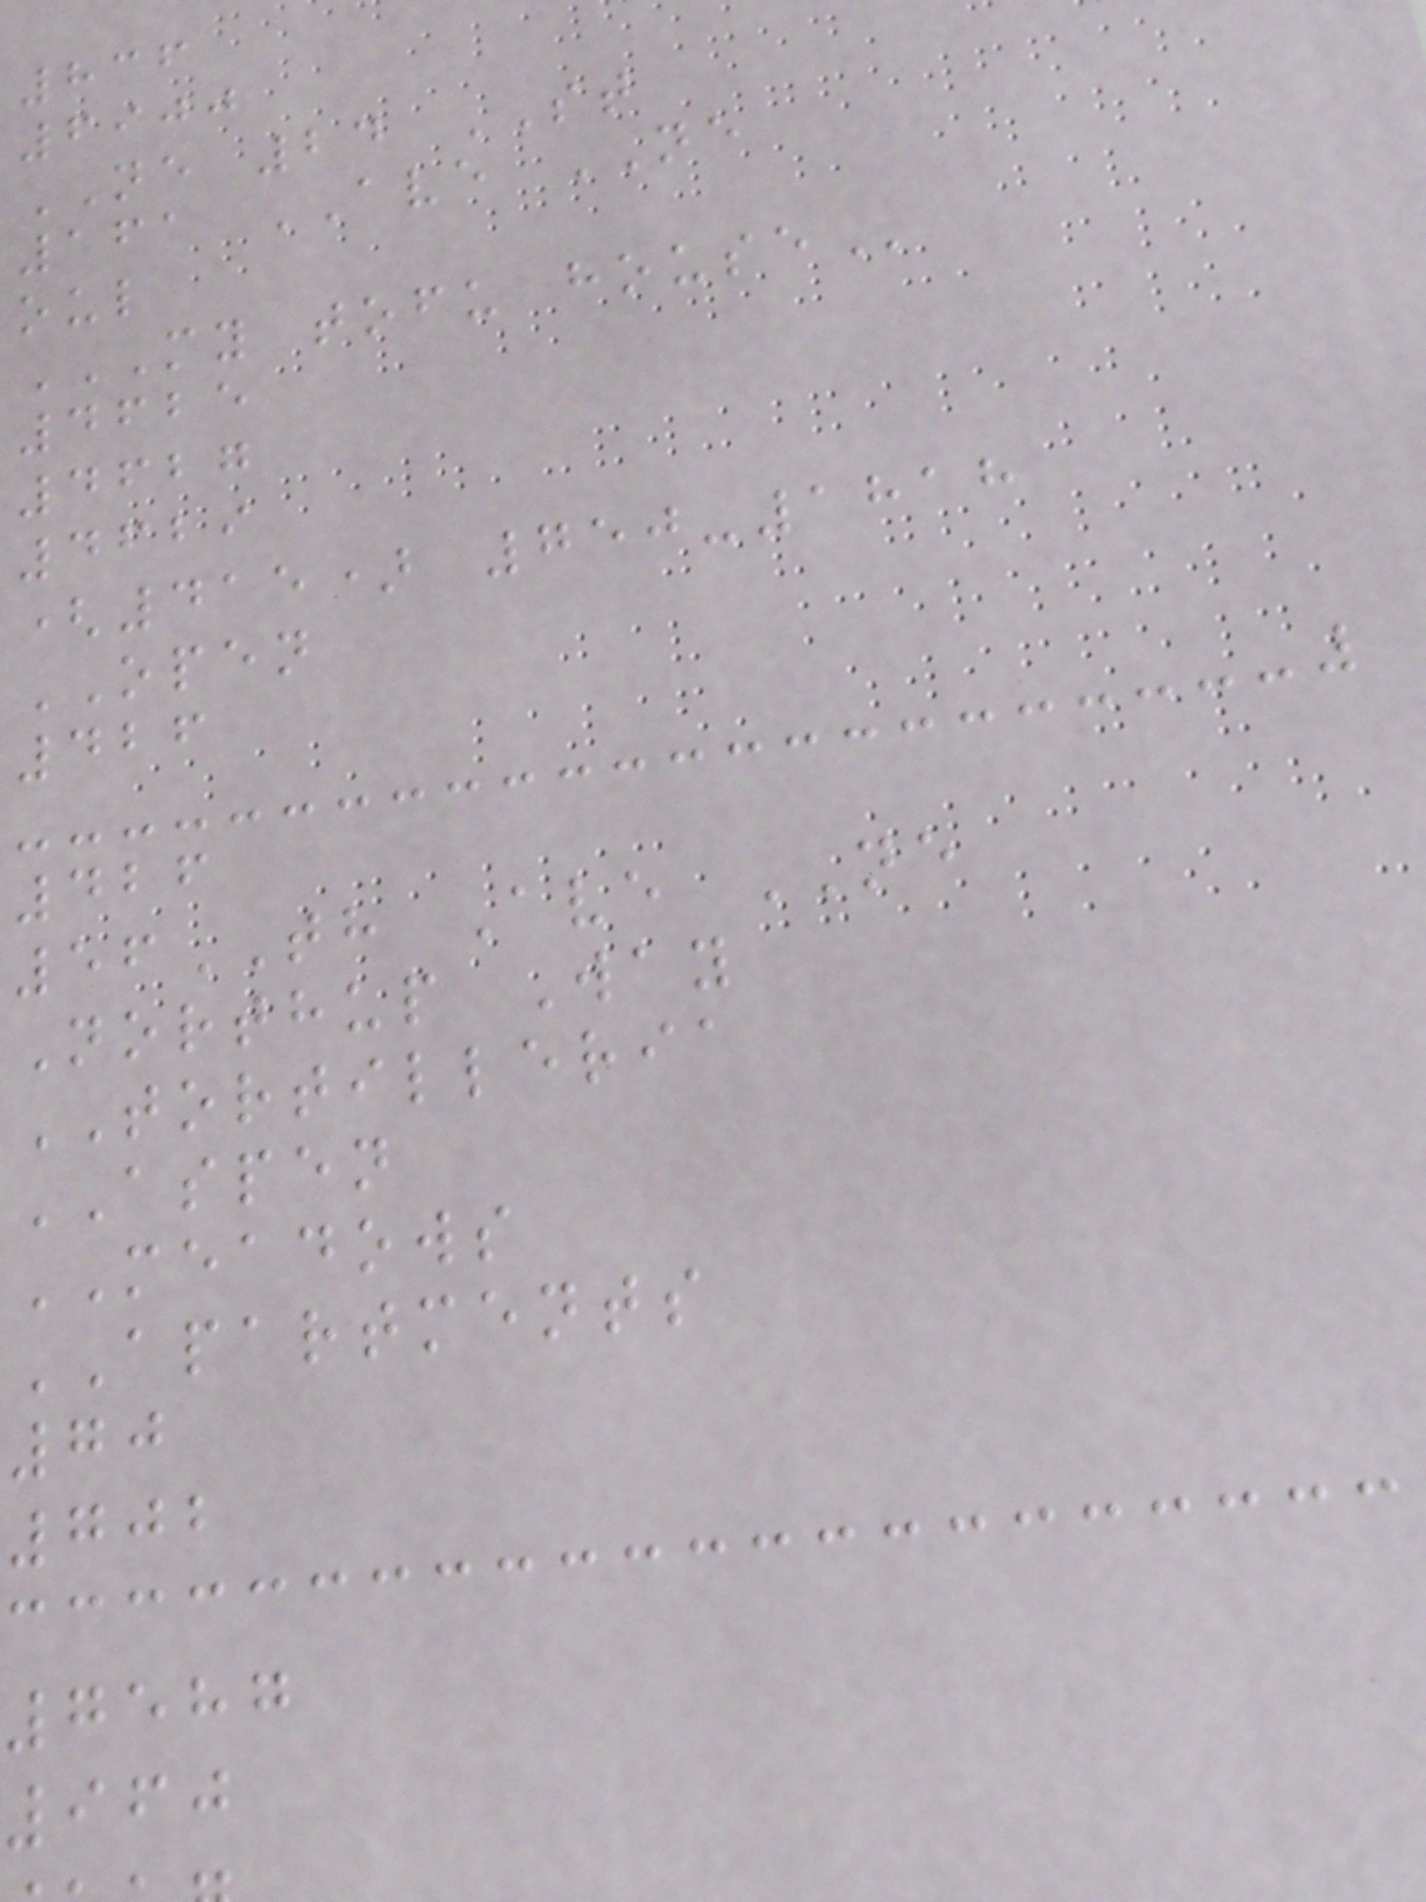836
6900
NE 24 ST
161 AVE NE
oul
MY TOFU HOUSE
4625
4627
4629
(415) 750-1818
OPEN
426
426
56TH Ave NE
Northup Way
TORTILLERIA
ASPEN
MEADOWS
APARTMENTS
70
702
7587
960
